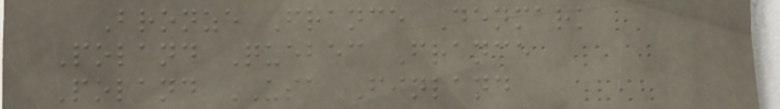Bronze France Denmark
Poland Quebec France
Poland USA Finland
